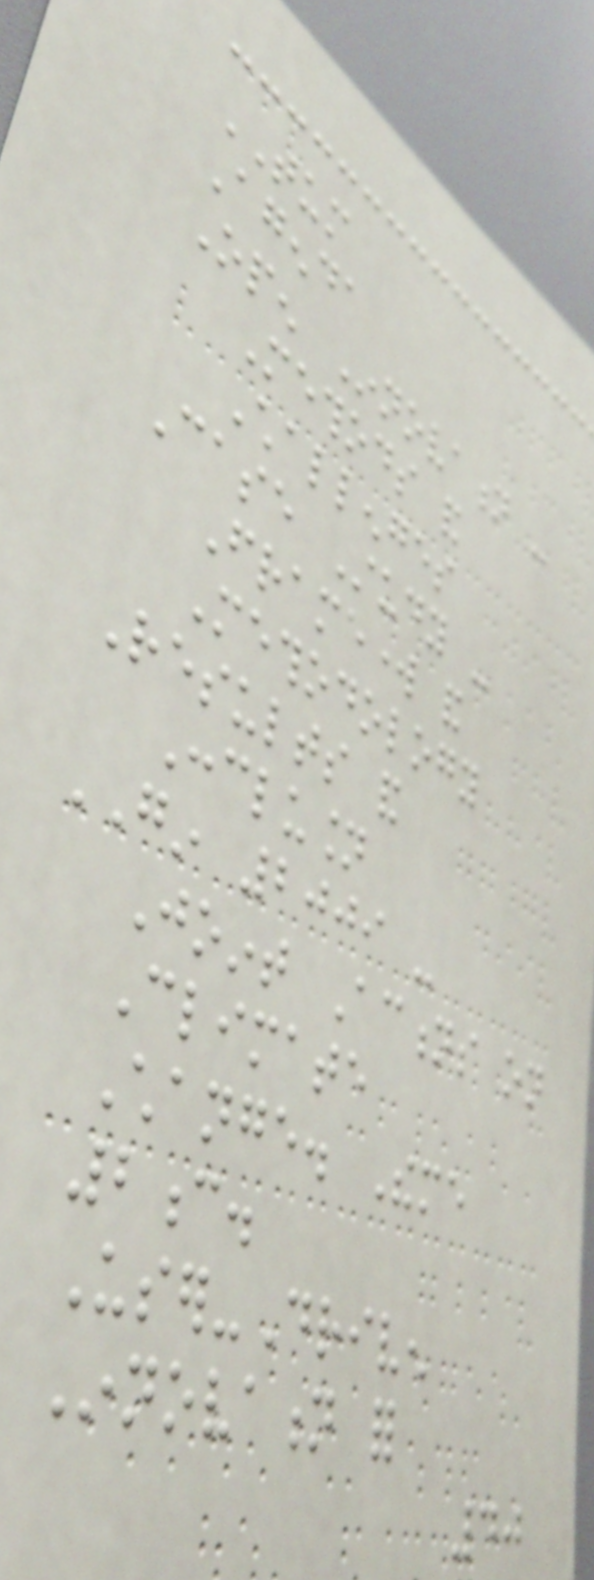TUM
Agenda
Open Innovation -
Methods and
Challenges
Case Study -
Framework and
Methodology
Results and
Conclusion
GIN 2009 -
Joint Actions on
Climate
Change. Theme
2c.
User-Driven
Innovation for
40
